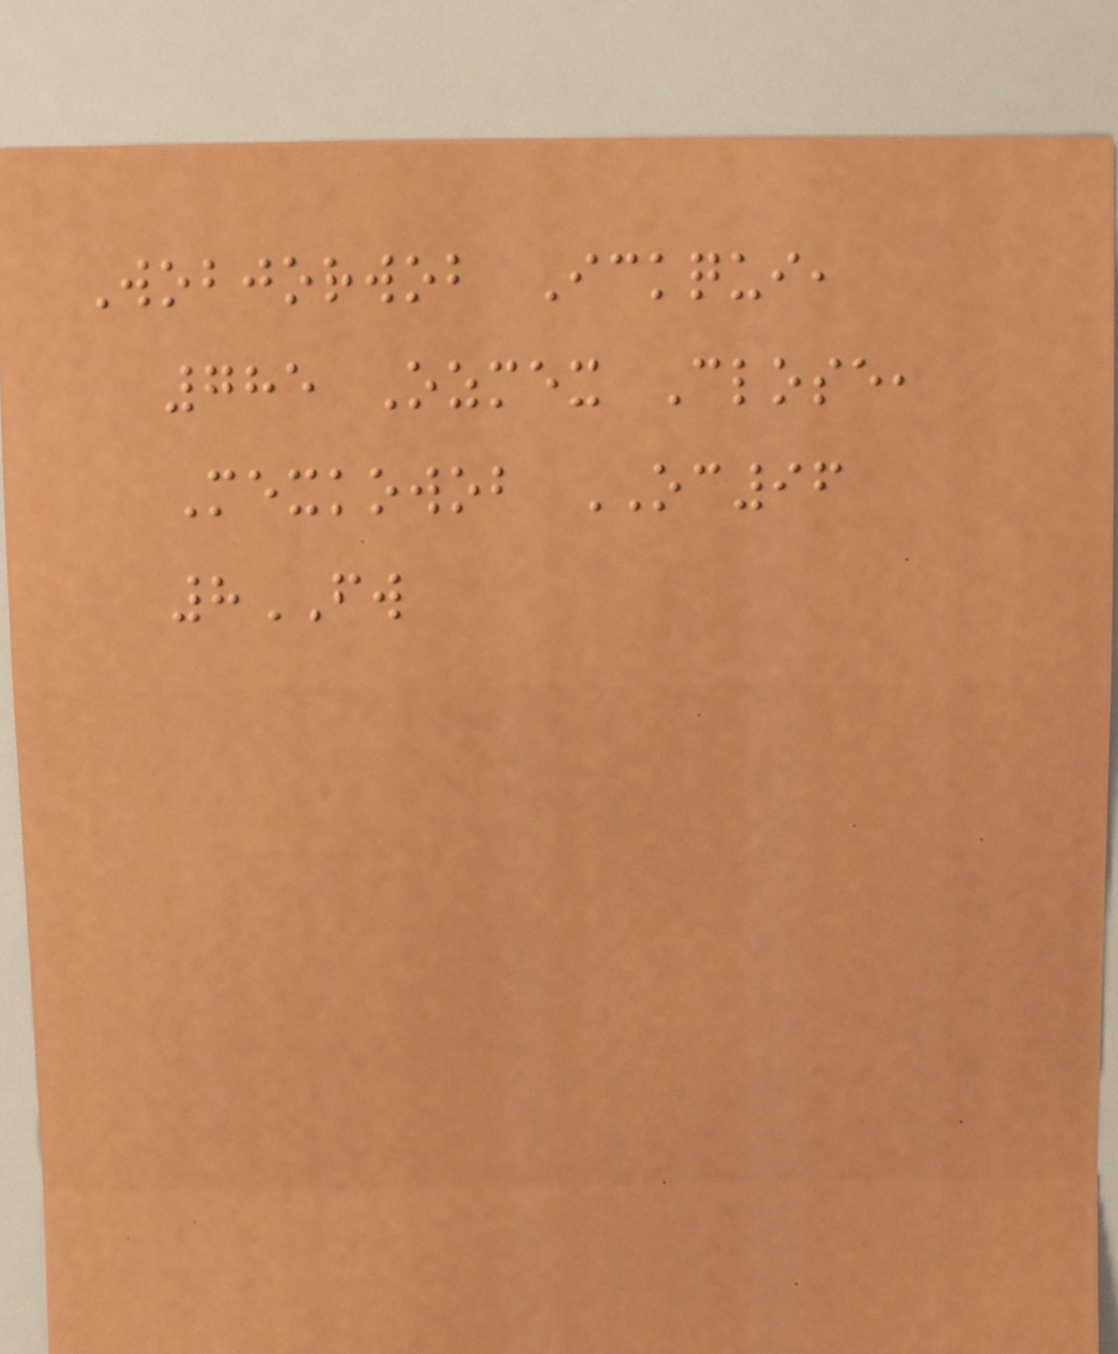Wobjorwob Ickqui,
785 Ozmex Close,
Mexkowob OC96
8FW
